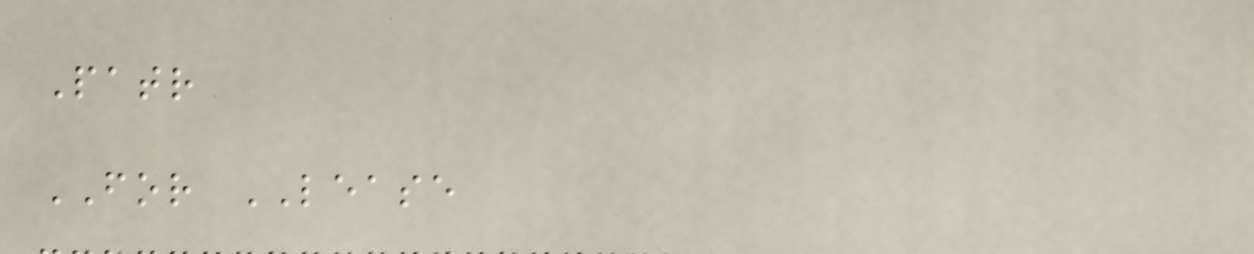Patr
FOR LEASE
